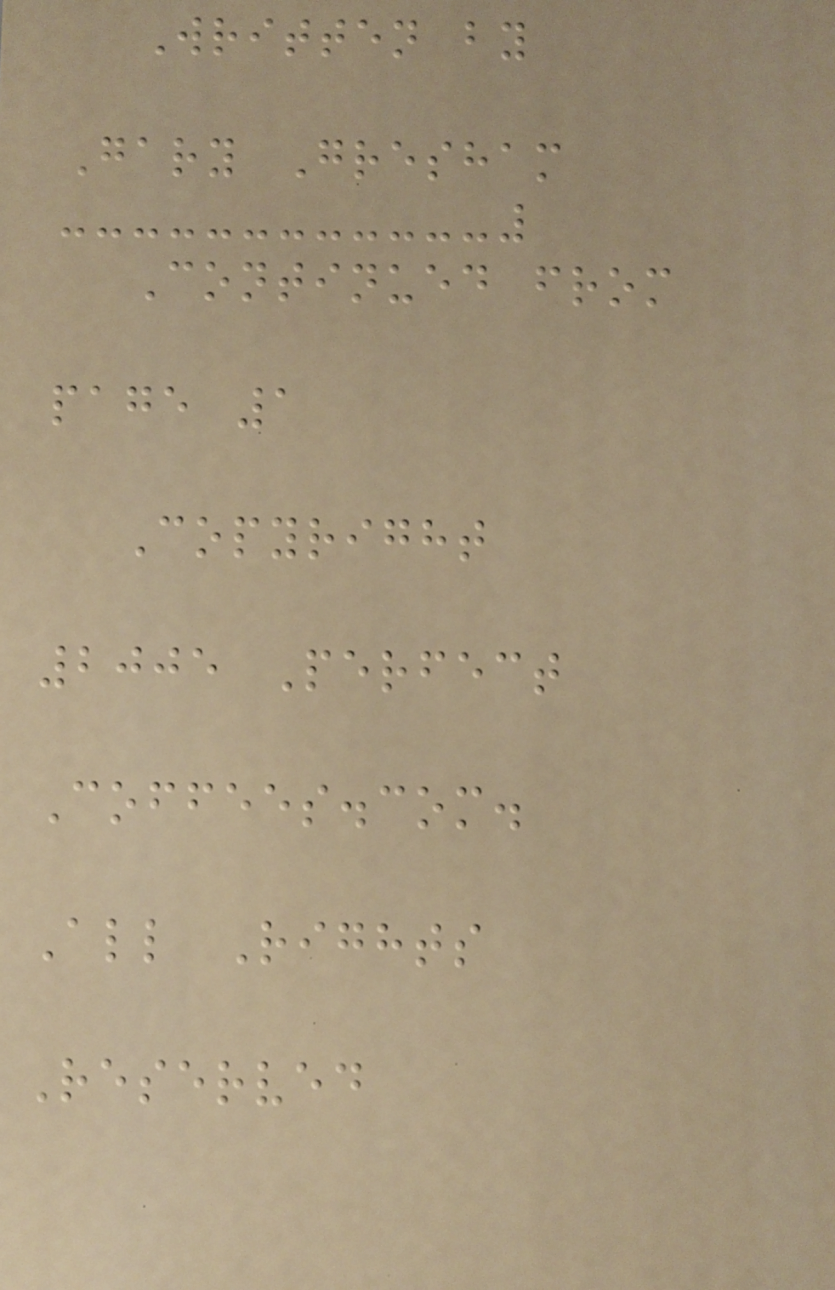Written by
Gary Gresham
Continued from
page 1
Copyright
2005 Perfect
Coffees.com.
All Rights
Reserved
